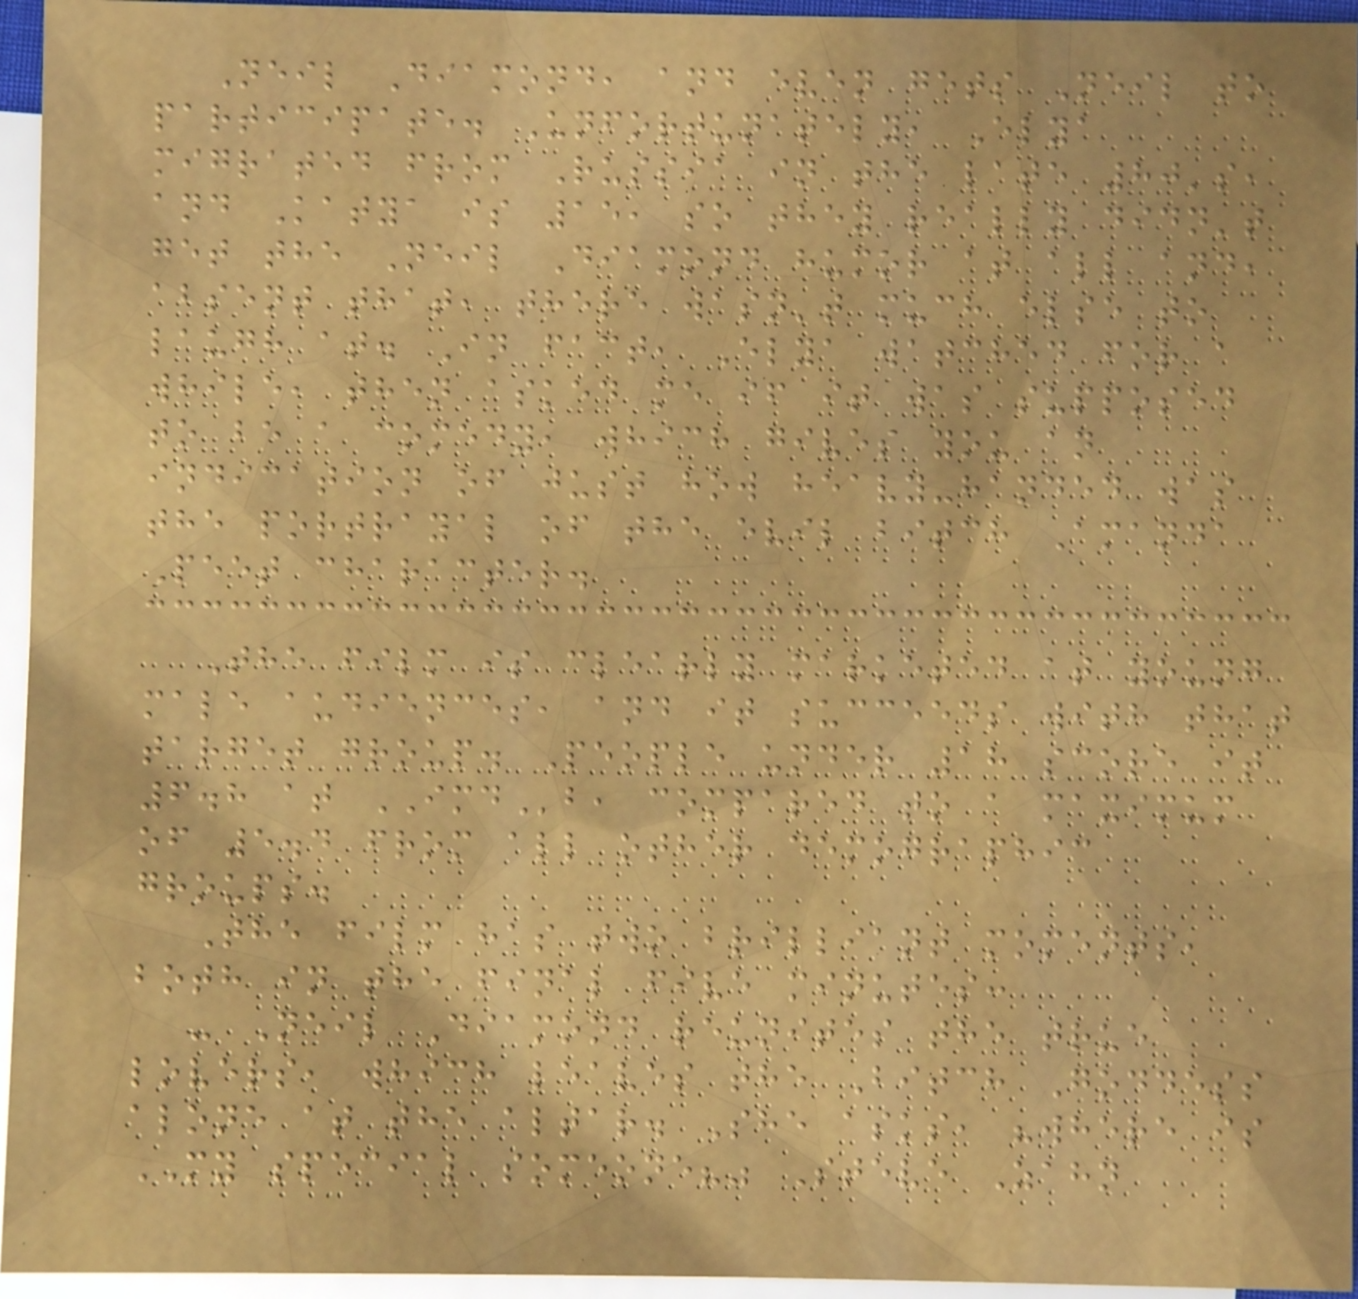Neil Diamond, and even gets Neil to
participate. Unfortunately, Elya
migrated from Russia in the late 80's,
and Katya is 15, so they really didn't
get the Neil Diamond humor at all and,
absent that, there wasn't much else to
laugh at. In fact, Elya watched for a
while, then asked me if it was supposed
to be a comedy, which gives you an
indication of just how heavy-handed was
the portrayal of the evil bitch Amanda
Peet character.
The film is clearly marketed at young
male audiences, and it succeeds with that
target group. People under 18 score it
6.8 at IMDb, compared to a maximum
of 5.4 from all other demographic
groups.
The film has two brilliant moments,
both in the final five minutes:
- Neil Diamond reunites the true
lovers, which leaves the Bitch Goddess
alone at the altar. She asks, "where is
MY special someone?" Steve Zahn
